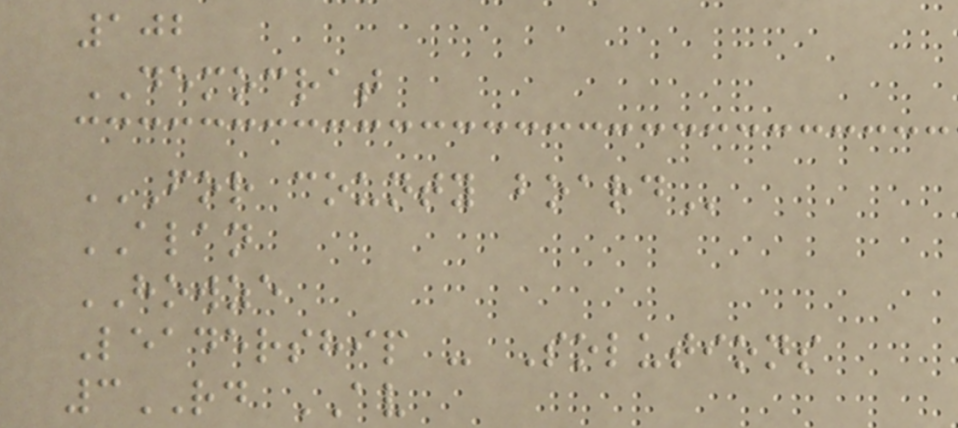102
DEMOCRAT
FOR COUNTY BOARD
ALAN
HOWZE
Leadership - Solutions
3RD AV
